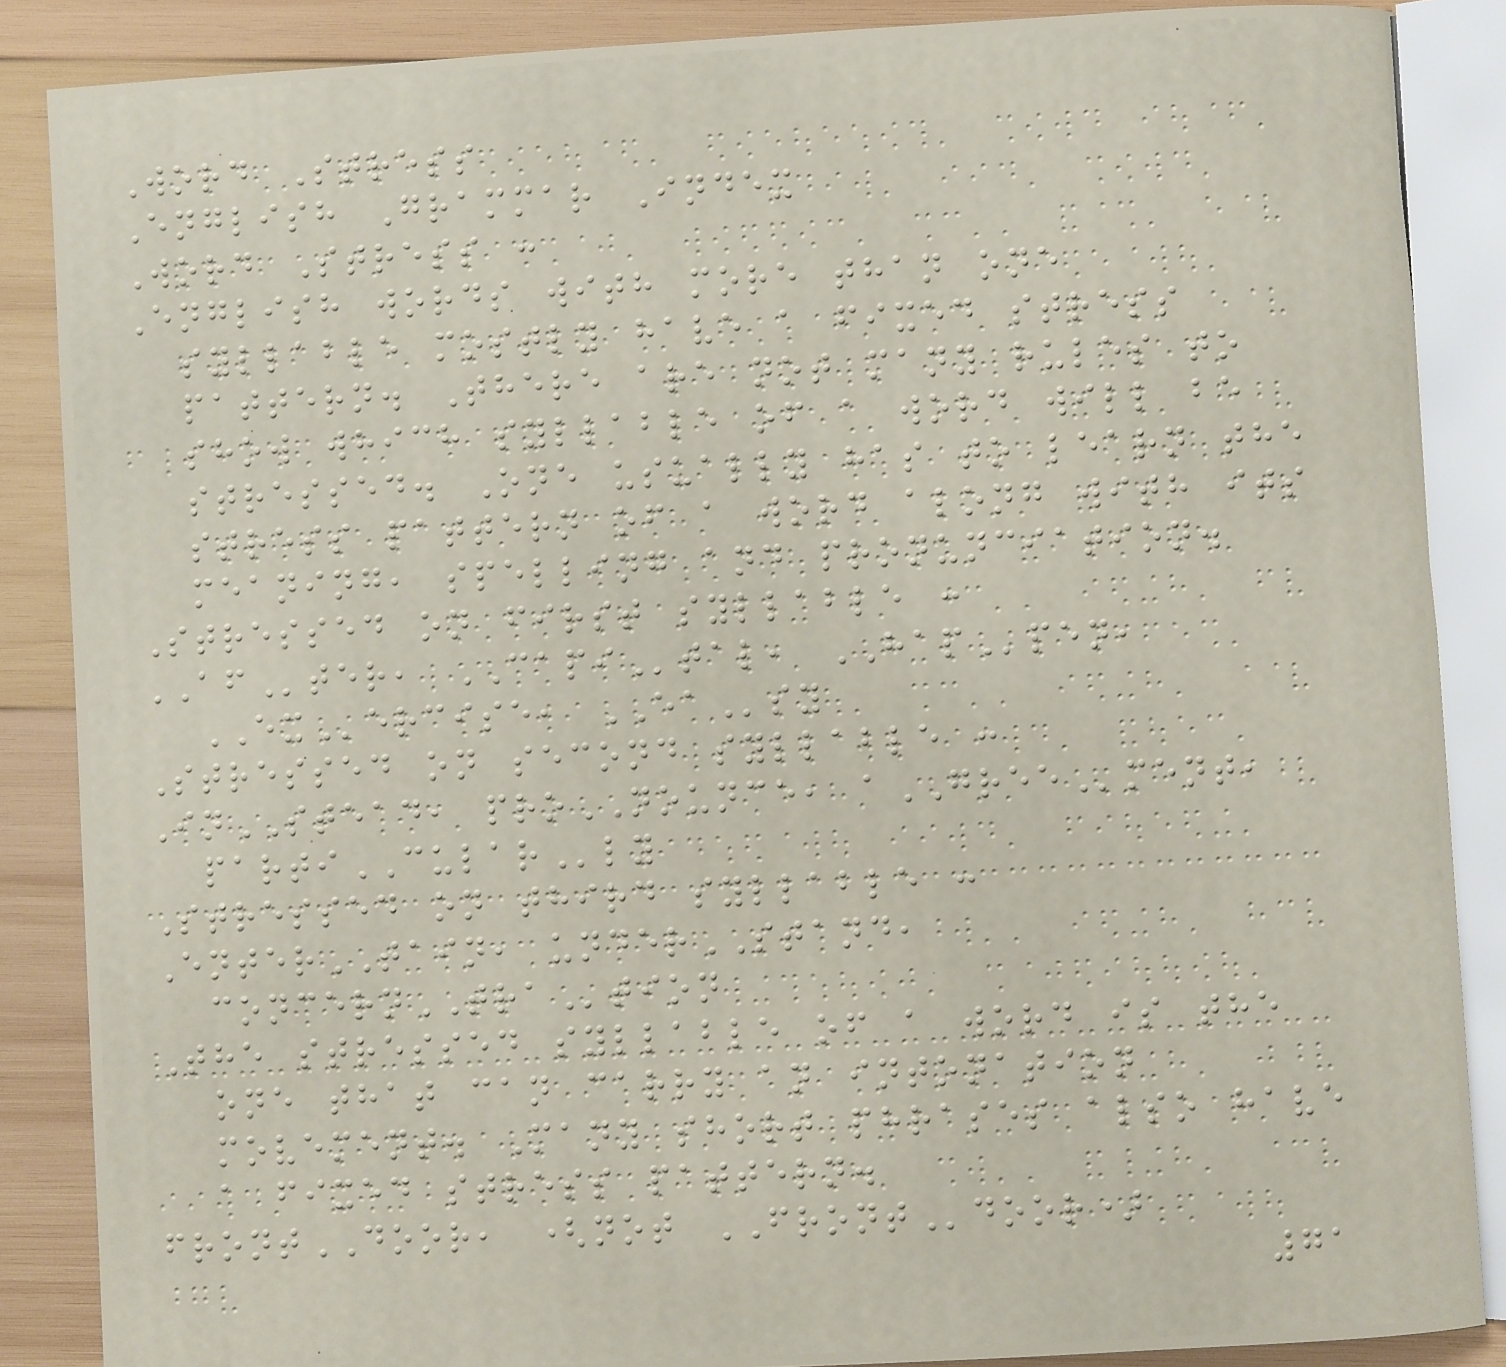Word Stress
English Grammar Index
Word Stress :
English words with more than one
syllable mostly have a fixed stress
pattern. There are not many rules to
show which syllable of a word will be
stressed. One usually has to learn the
stress pattern of a word along with its
meaning, spelling and pronunciation.
Stressed on first syllable :
AFter, CAPItal, HAPpen,
EXercise, EAsy
Stressed on second syllable :
InSTEAD, proNOUNCE, aGREEment,
partiCULARly
Stressed on third syllable :
EnterTAIN, underSTAND,
concernTRAtion
The stressed syllable of a word is the
one that can carry an intonation
movement. Many short phrases also have
a fixed stress pattern.
frontDOOR, (not FRONTdoor)
71
